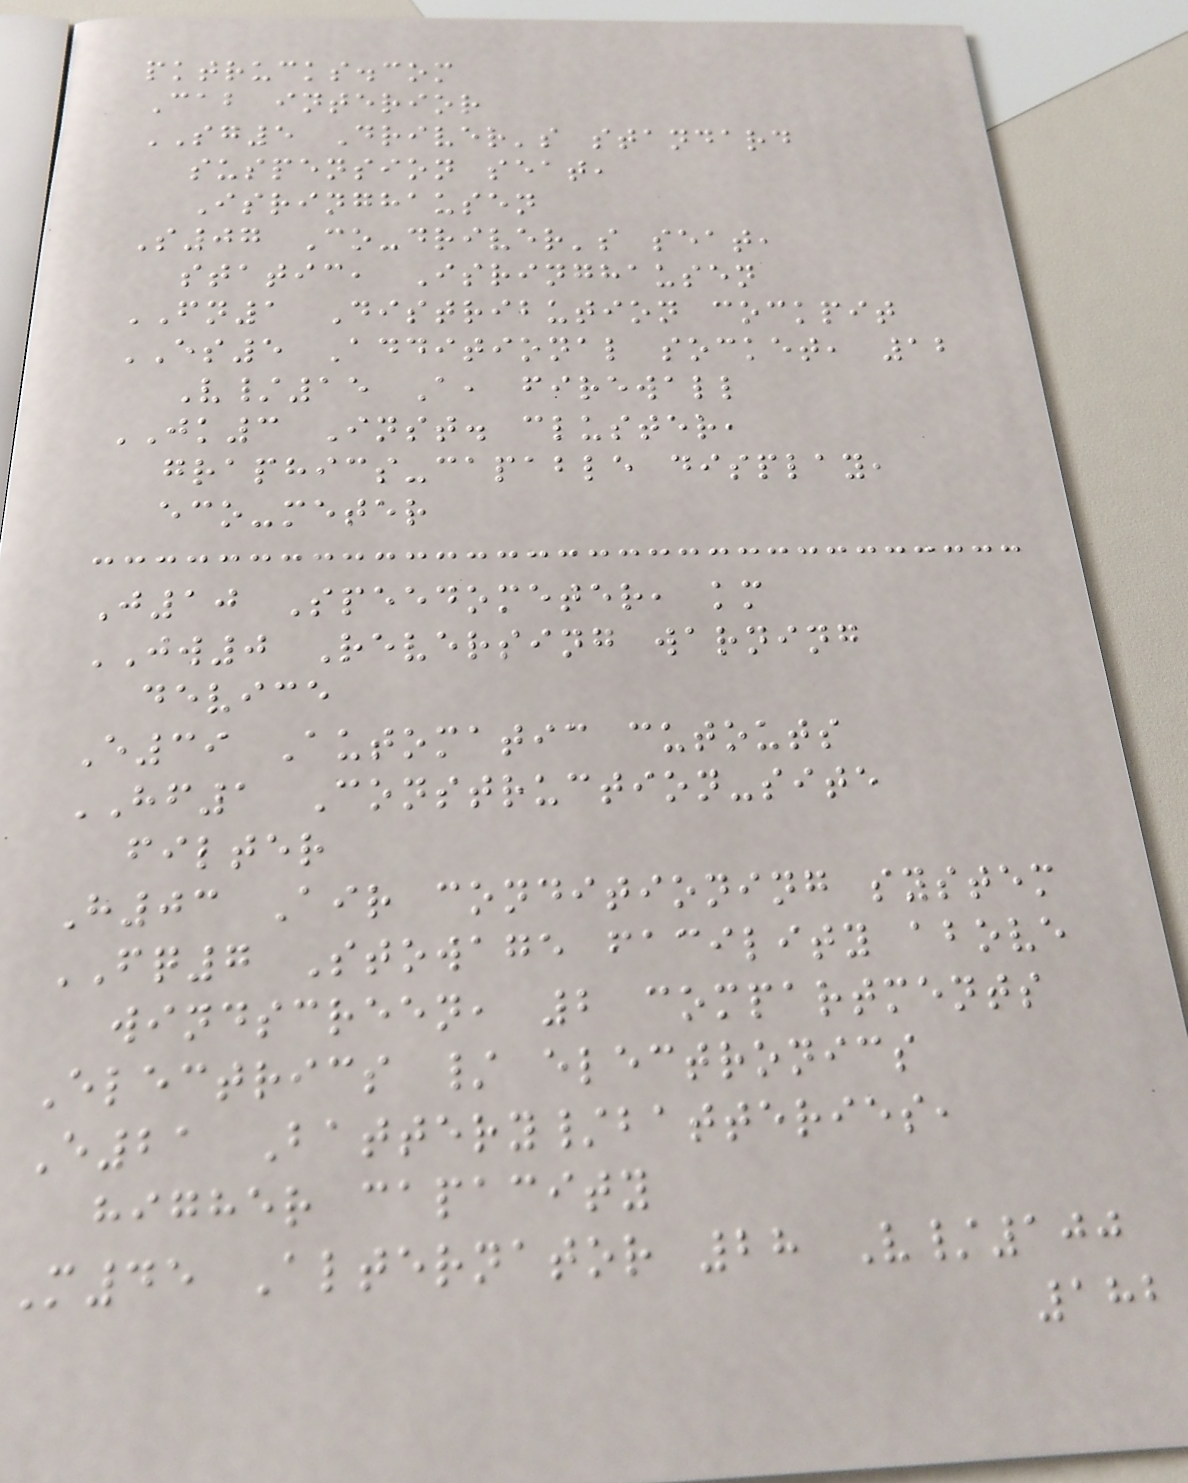pktrucks.com
Cab interior
SG5 Driver's standard
suspension seat,
Isringhausen
S07 Co-driver's seat,
static, Isringhausen
FN1 Distribution cockpit
ES5 Additional socket, 12
V/15 A, firewall
JK3 Inst. cluster,
graphics-capable display,
eco-meter
J10 Speedometer, km
JW0 Reversing warning
device
E39 Automatic cutouts
HF1 Construction-site
filter
H03 Air conditioning system
FQ7 Stowage facility above
windscreen, 2 compartments
Electrics / electronics
E21 Battery/batteries,
higher capacity
M45 Alternator 28 V/100
182
